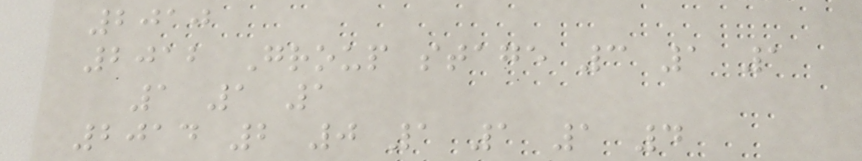2010
2012 Group stage 3 1 1
1 1 1
2014 2 0 1 1 1 4
